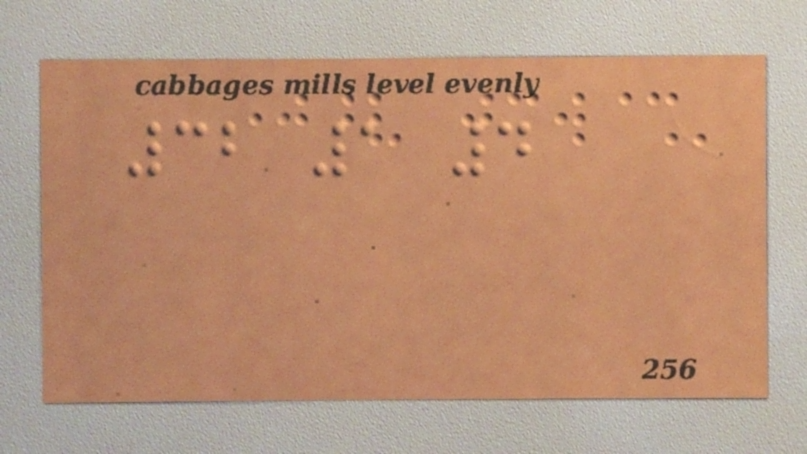32 1 4
